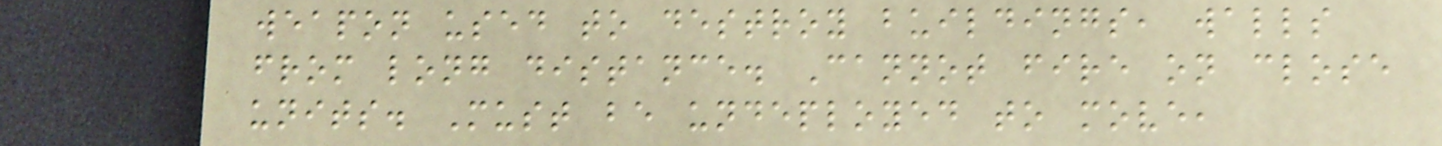weapon used to destroy buildings, walls
from long distance. Cannot fire on close
units. Must be undeployed to move,
